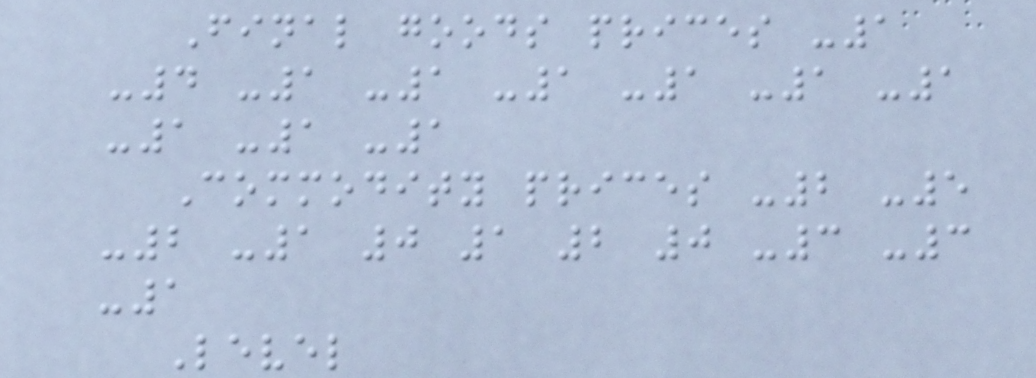Final goods prices -1
-4 -1 -1 -1 -1 -1 -1
-1 -1 -1
Commodity prices -2 -5
-2 -1 0 1 2 0 -3 -3
-1
Level
